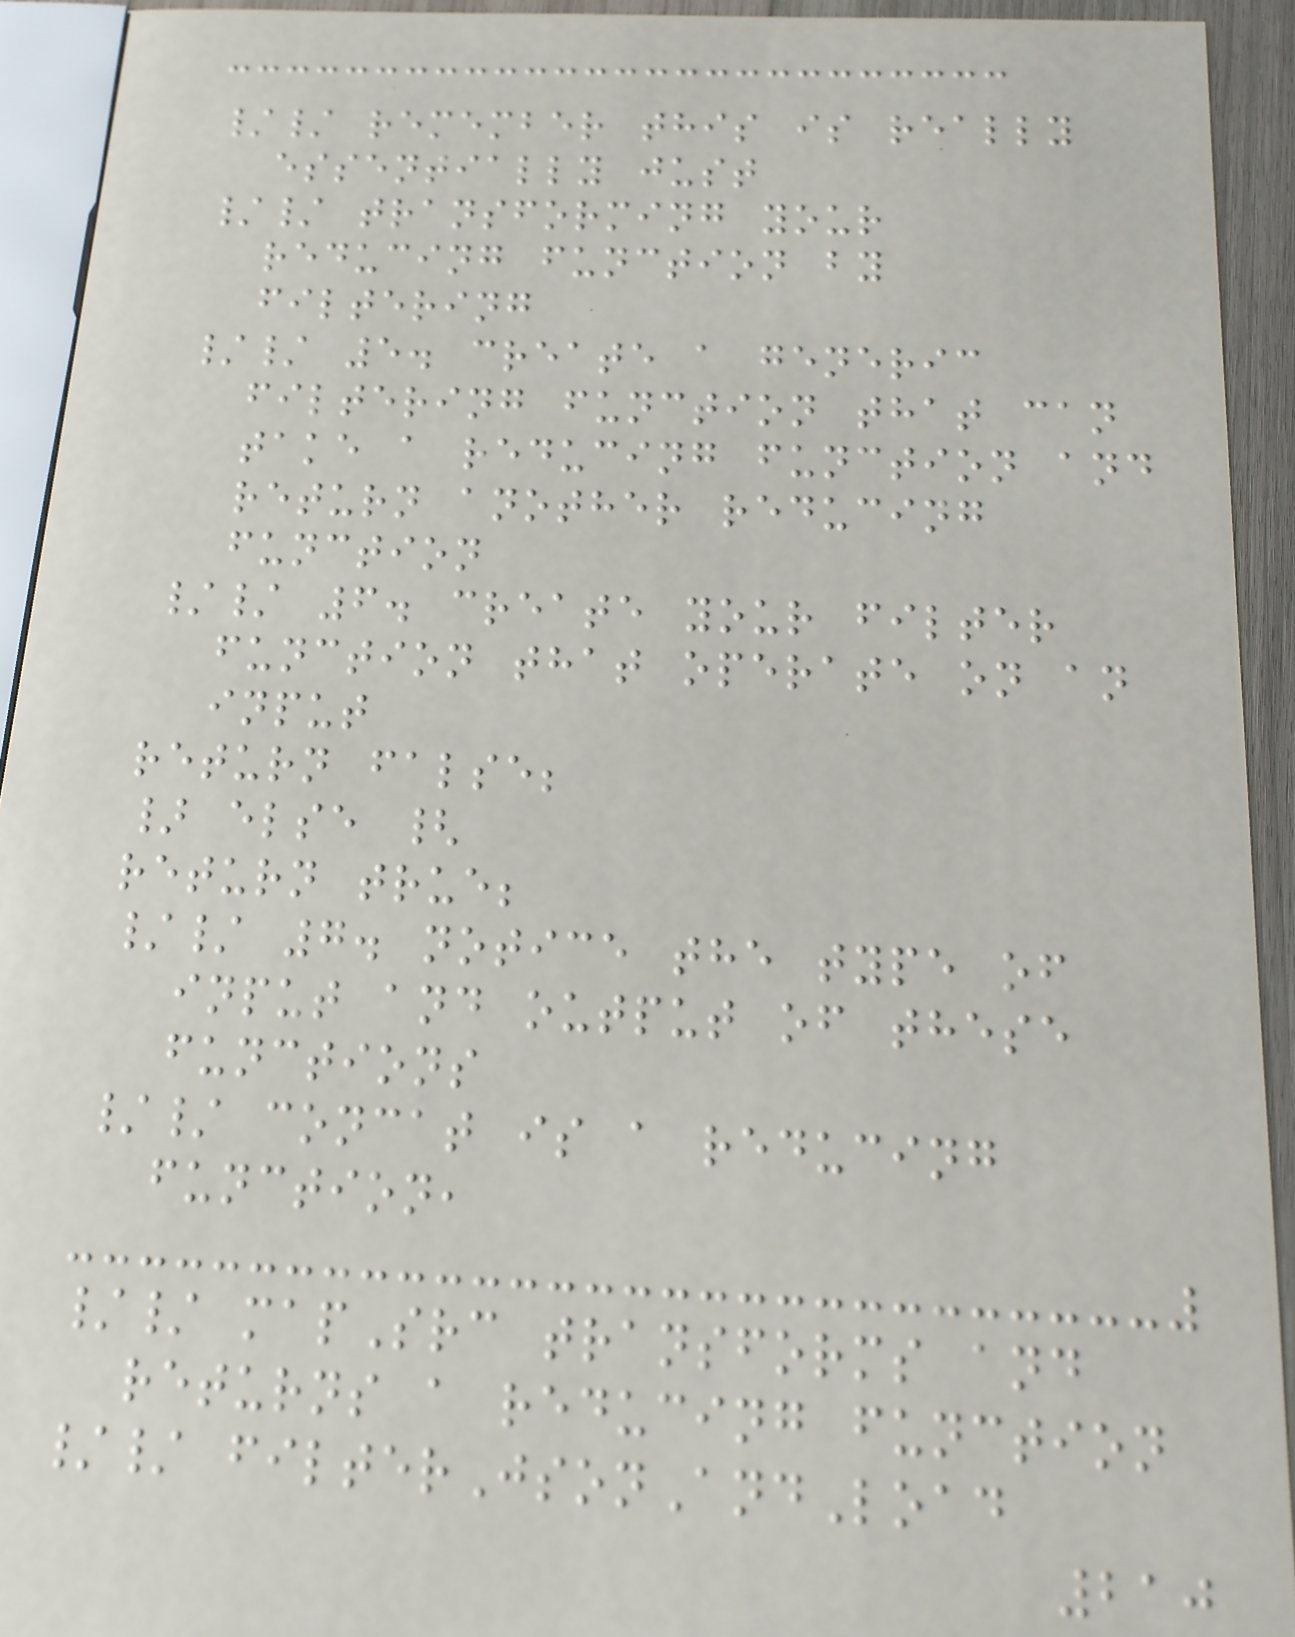// remember this is really
essentially just
// transforming your
reducing function by
filtering
// 5. create a generic
filtering function that can
take a reducing function and
return another reducing
function
// 6. create your filter
function that operate on an
input
return false;
} else {
return true;
// 7. notice the type of
input and output of these
functions
// concat is a reducing
function,
// mapSrc transforms and
returns a reducing function
// filterJsonAndLoad
210
